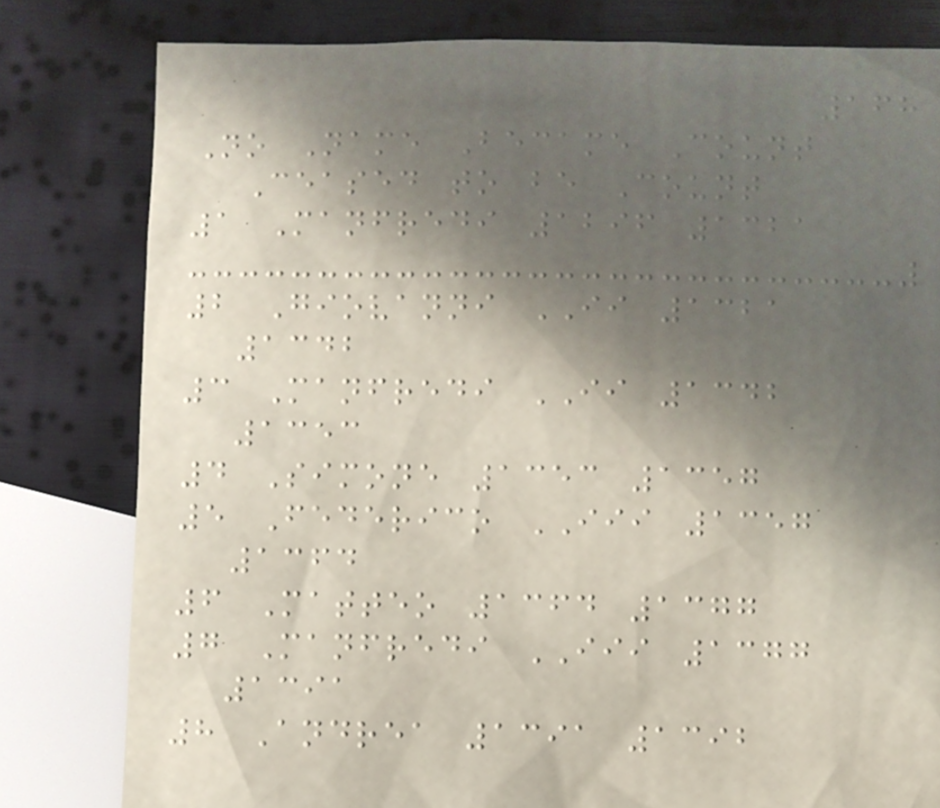168
No Name Became Count
Ceased to be Count
1 Manfredi 1296 1321
2 Giovanni II 1321
1342
3 Manfredi II 1342
1353
4 Simone 1353 1357
5 Federico III 1357
1364
6 Matteo 1364 1377
7 Manfredi III 1377
1391
8 Andrea 1391 1392
